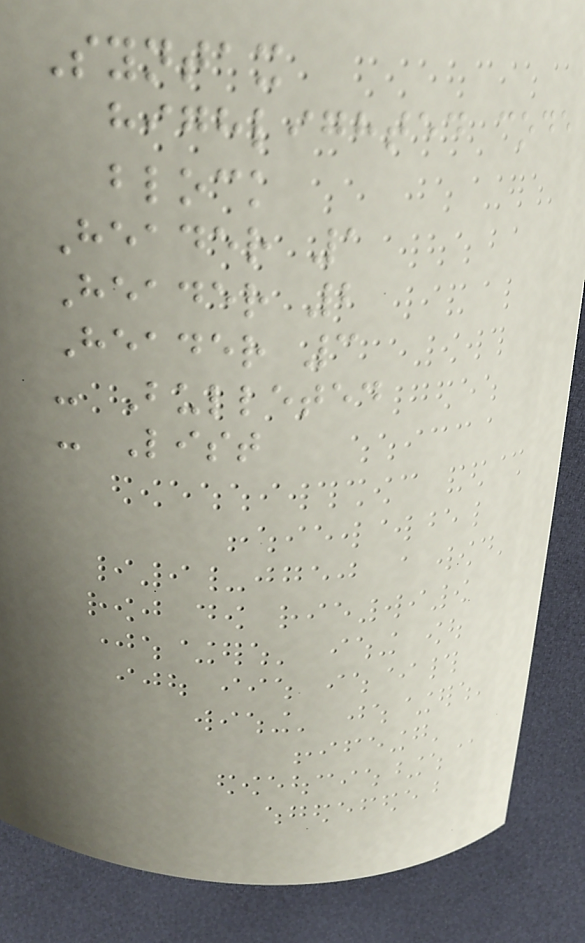Syntax
highlighted code
block
Header 1
Header 2
Header 3
- Bulleted
- List
